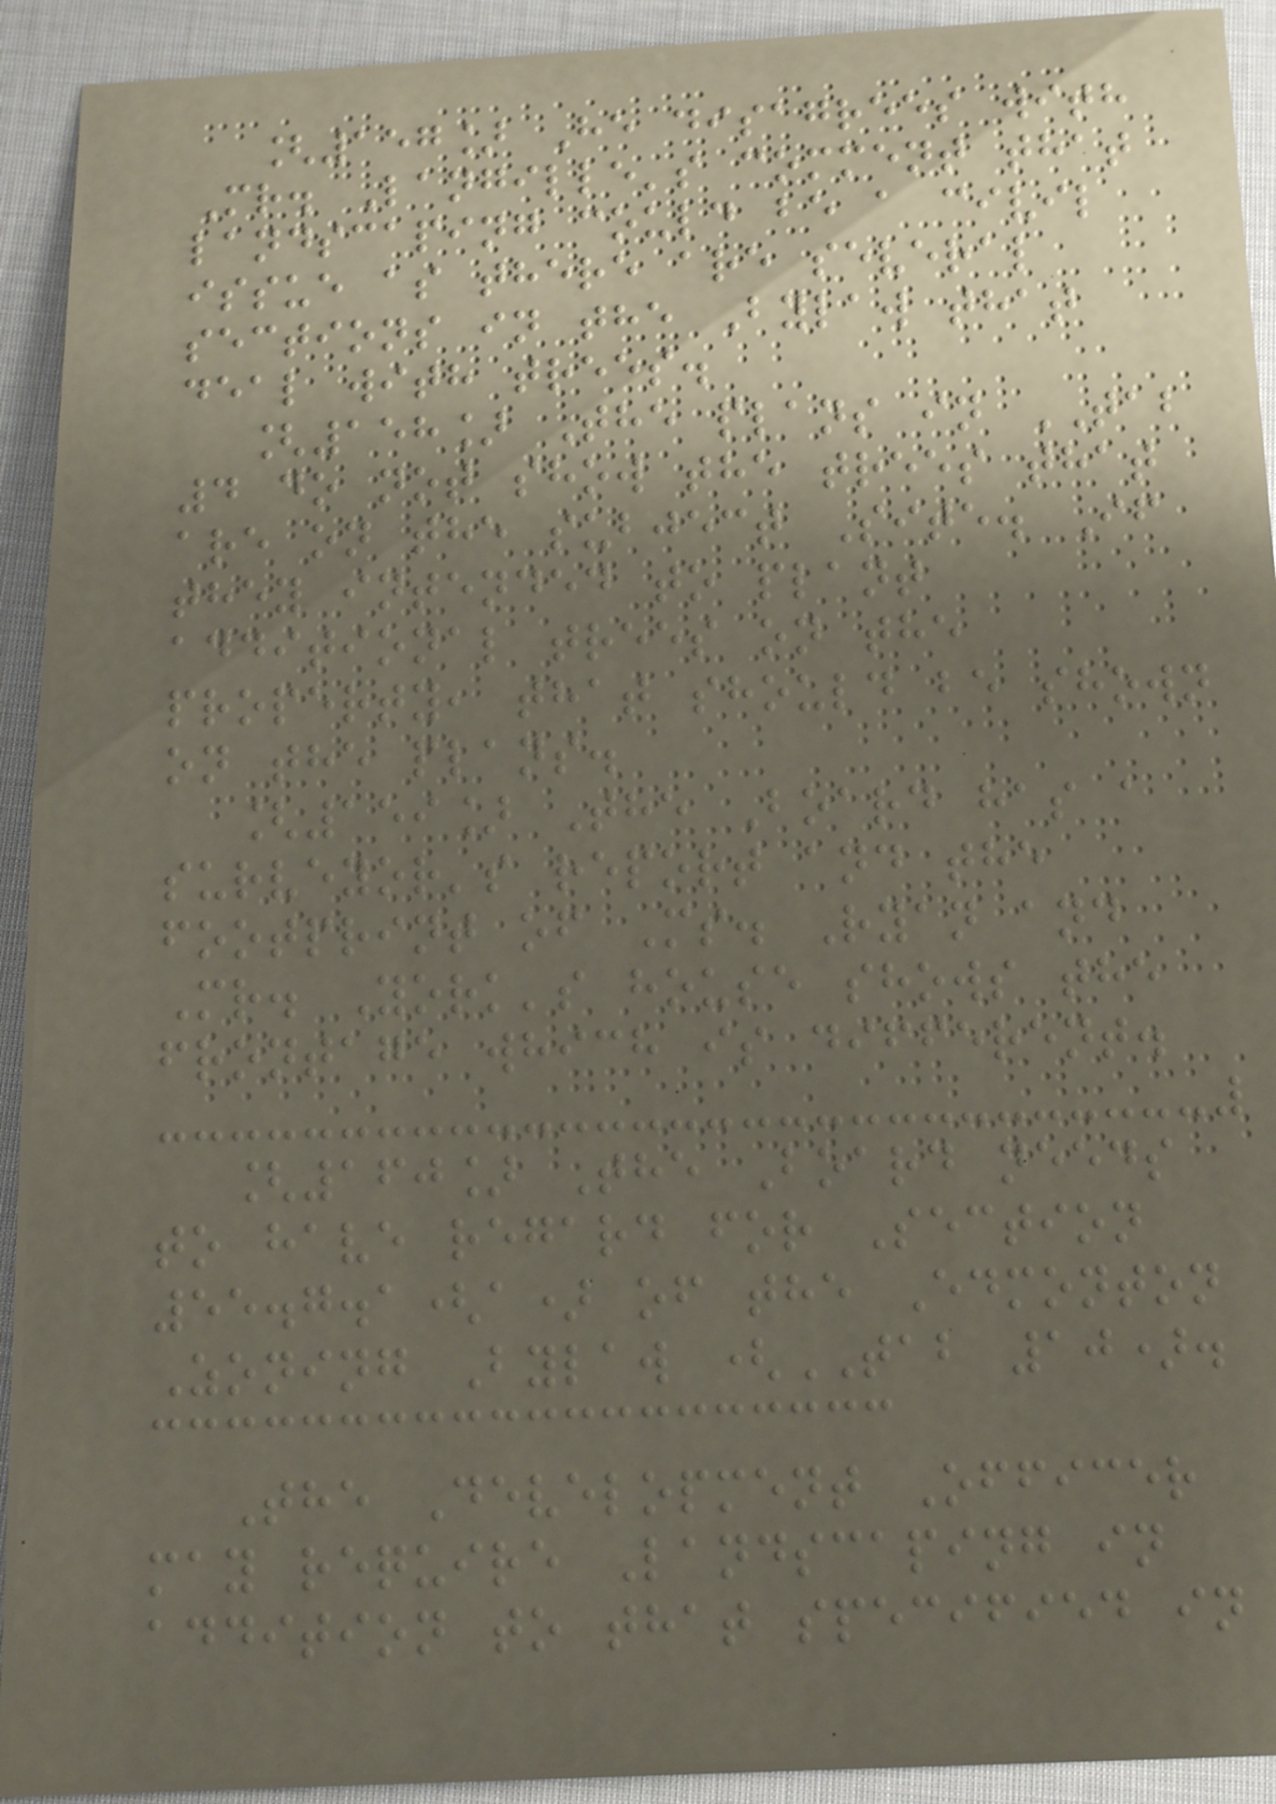[157] He disagrees with
Mr. Langille's comment that
landscaping could be a civil
issue as there are several
sections in the Bylaw that
deal with trees.
[158] The plans in TAB
4 do not show the trees that
are on the subject Site. If
they intended to plant
additional trees on the
property, that should be shown
on the plans.
[159] The Board has a
surveyor's report and the
footprint of Ms. Ryan and
Mr. York's house shows the
frontage which is different.
[160] The Board needs
to have regard for Section
55.7.1(a) of the Edmonton
Zoning Bylaw (TAB 10).
The Development Officer
may require Landscaping in
addition to that specified in
